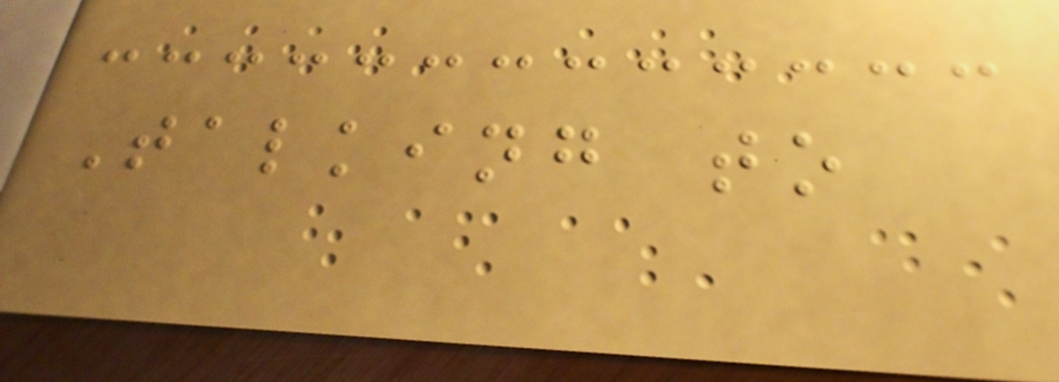Talking to
